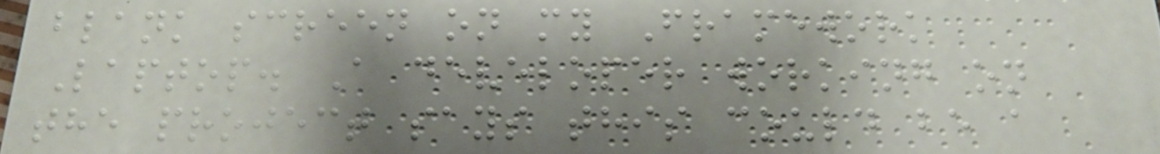blank screen on my Framework
Laptop. A developer working on
the project says this could be a
